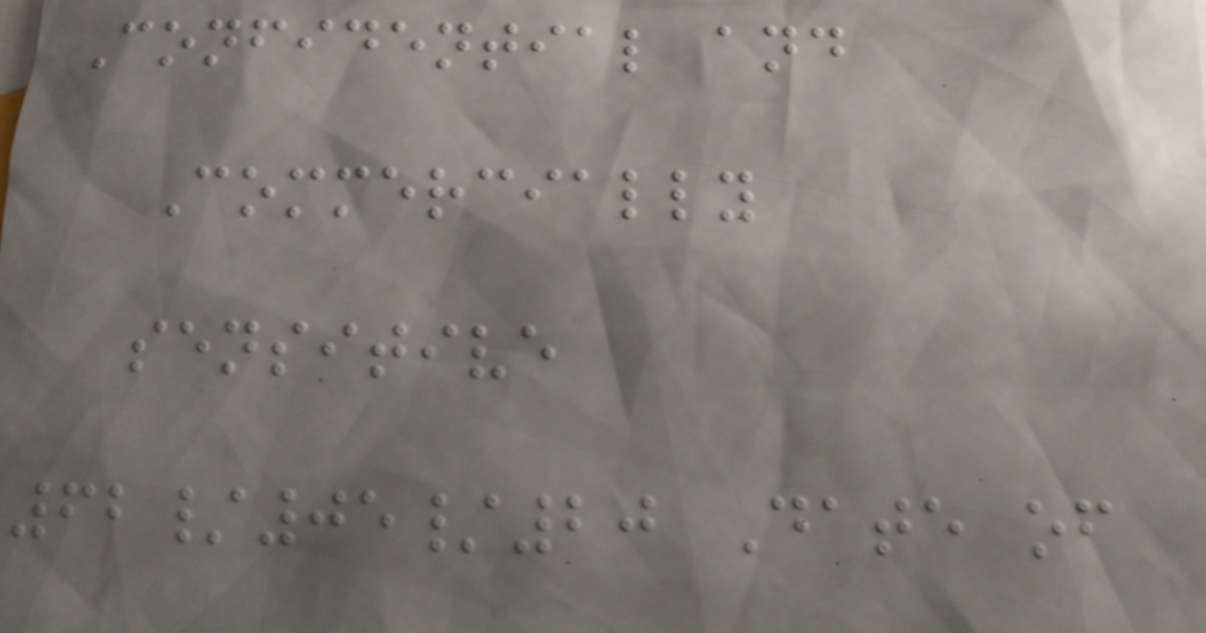Confidential and
Commercially
sensitive
62/05/20 Date of
